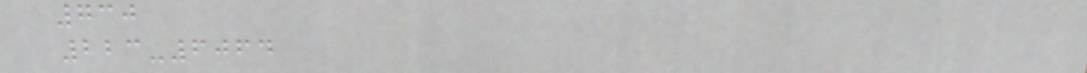730
223-6064
